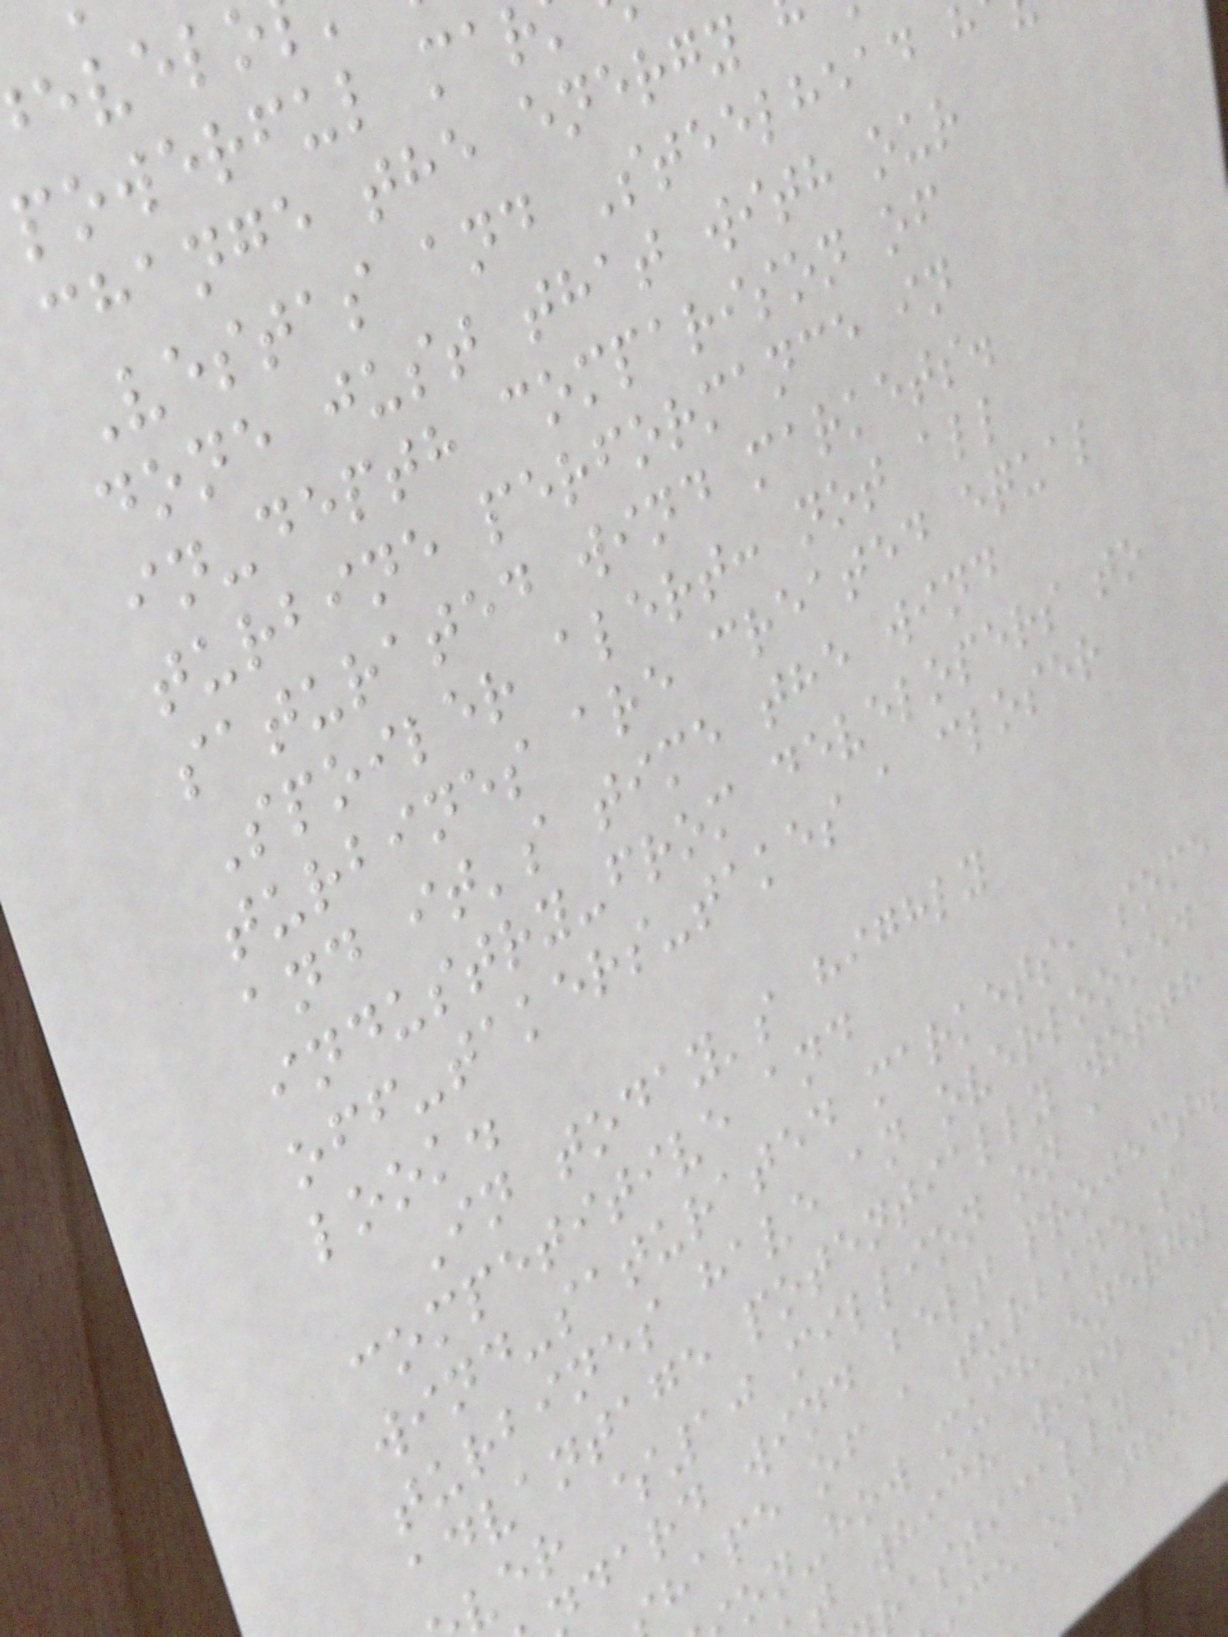powerful mar
change the energy
Vestas and Steelhead h
done just that with our
in-depth comparison of
turbine performance in
saturated wind markets.
Spoiler alert: not all
turbines are created equal
and it's time the wind
industry-from developers to
off-takers-takes a closer
look.
In today's highly
competitive and
wind-saturated markets, some
turbines have an overlooked
advantage potentially worth
ver $10 million on a
dard wind belt project.
hape of a turbine's
on-how much energy
t which wind
astically imp
ce of the
